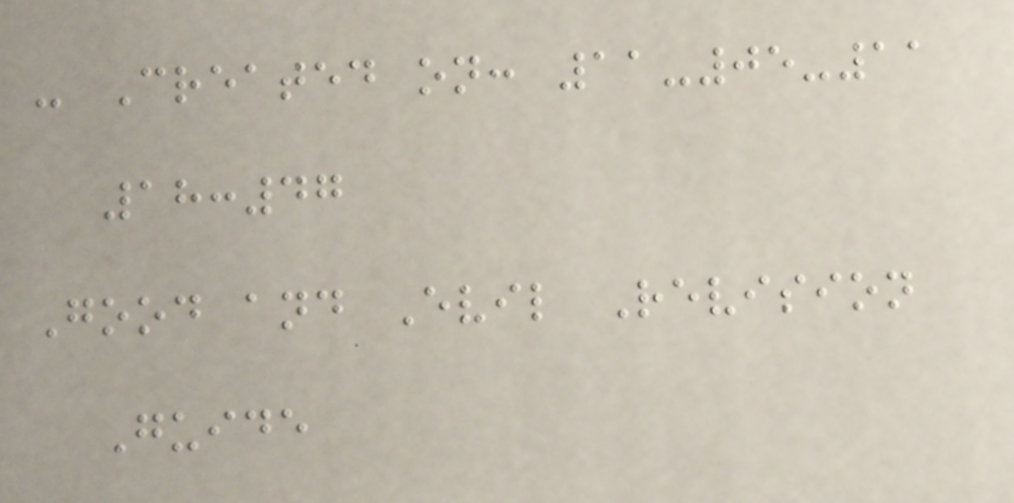- Created on: 11-05-11
18:47
Good and Evil Revision
Guide
